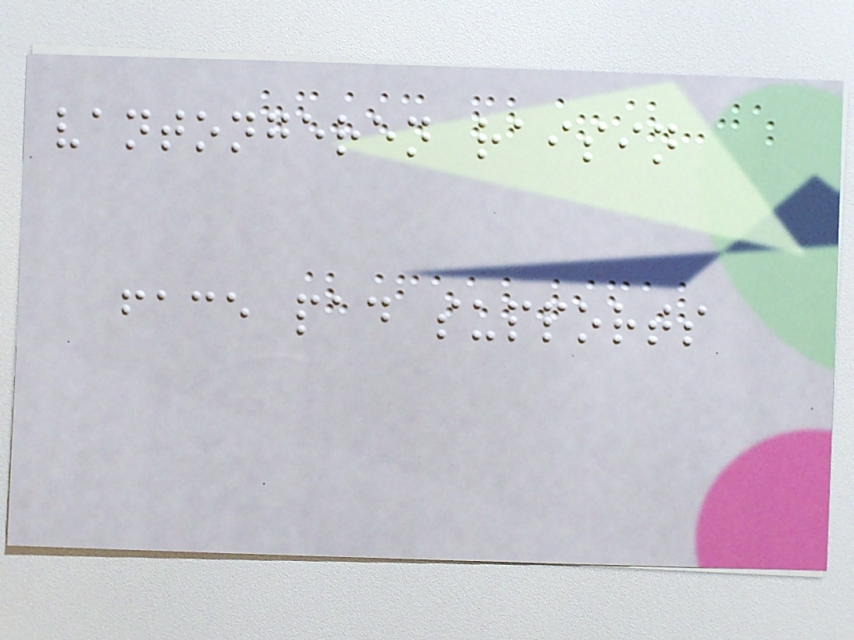vantongeren raisin
face pad supports
